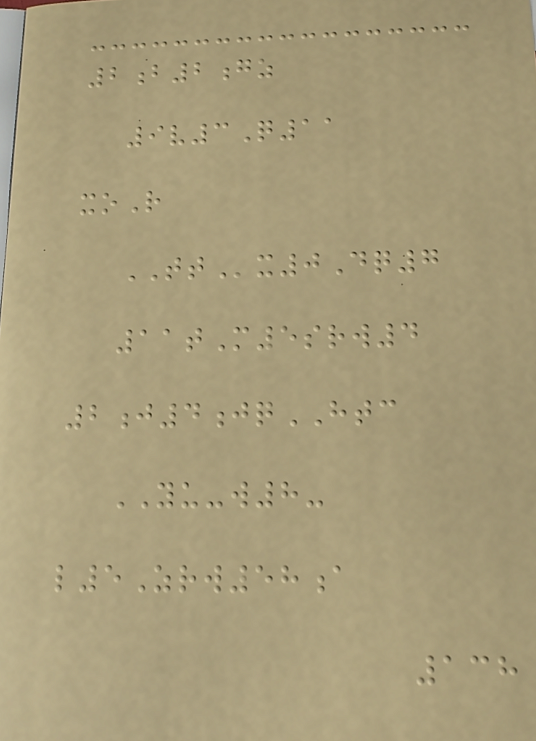2b2gz
9v3Q11
xoR
TTx0Dq7
11tM5srw4
2j4jqHTC
YU-w8-
l5Zrw58a
138
